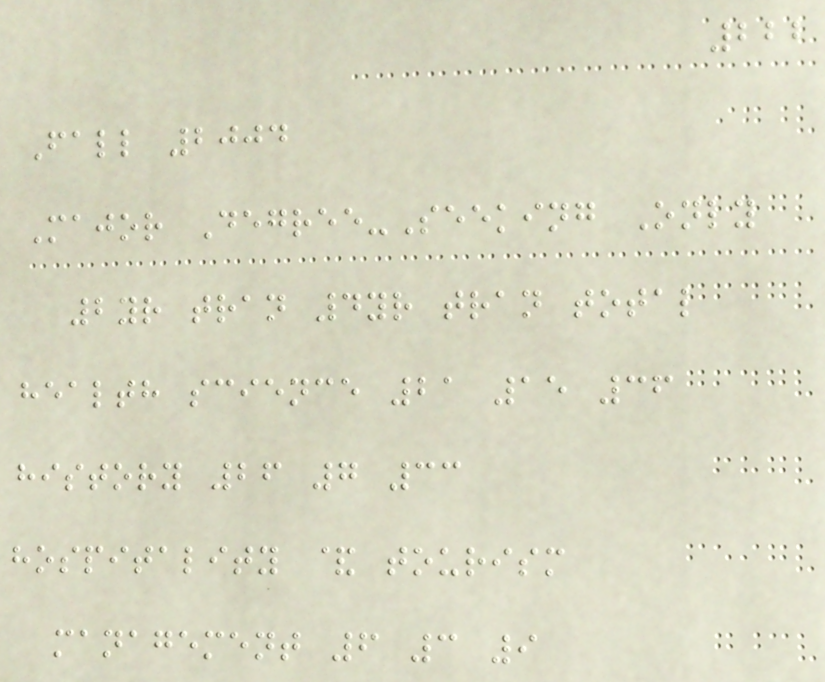222
Fall 2004
Major Degree-Seeking Only
2yr tran 4yr tran total
health science 21 15 36
history 26 7 33
hospitality & tourism
management 6 3 9
